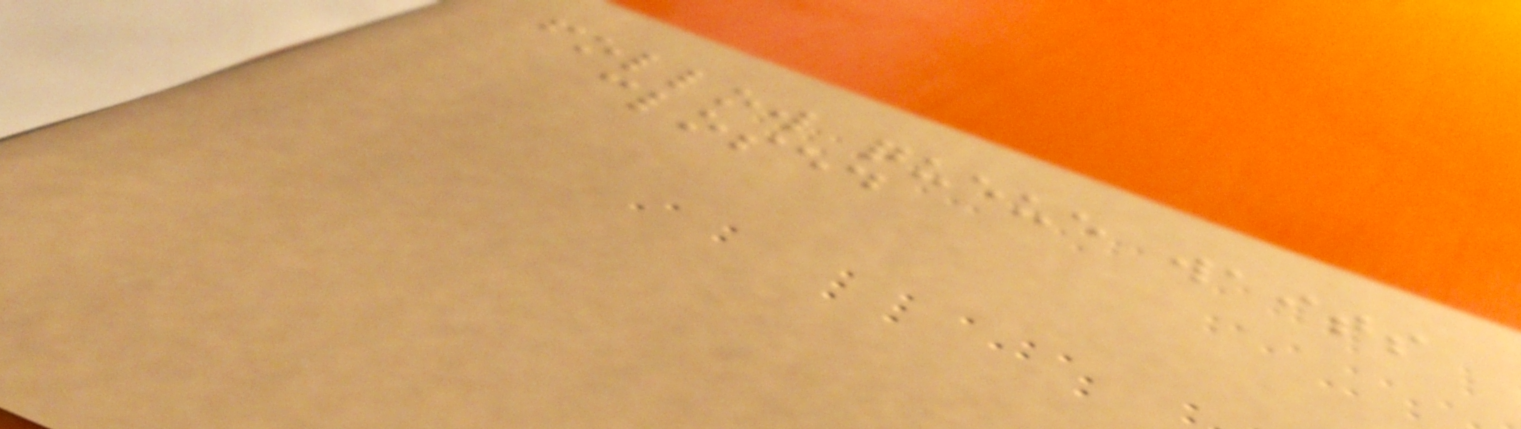follow queue waits
closed
